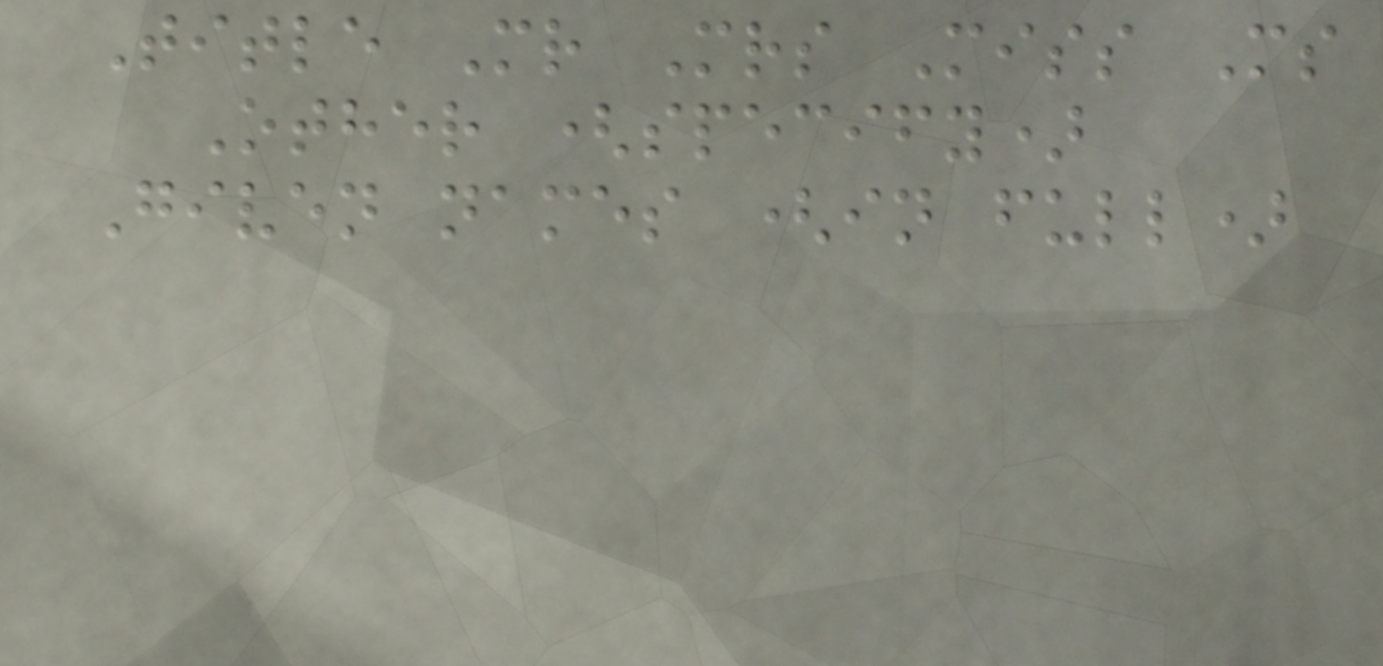Title Mr Mrs Miss Ms
Other (specify)
Given names (in full)
